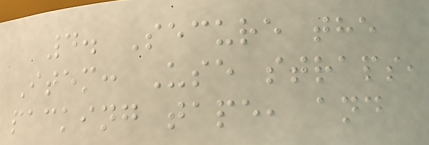4. Secure the
Item: Use straps,
packing tape, and
